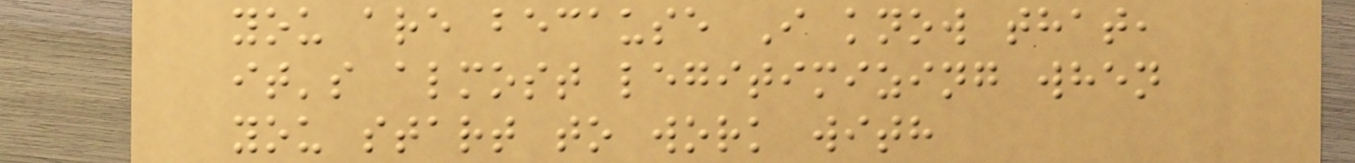you are because I know that,
it's almost legitimizing when
you start to work with
